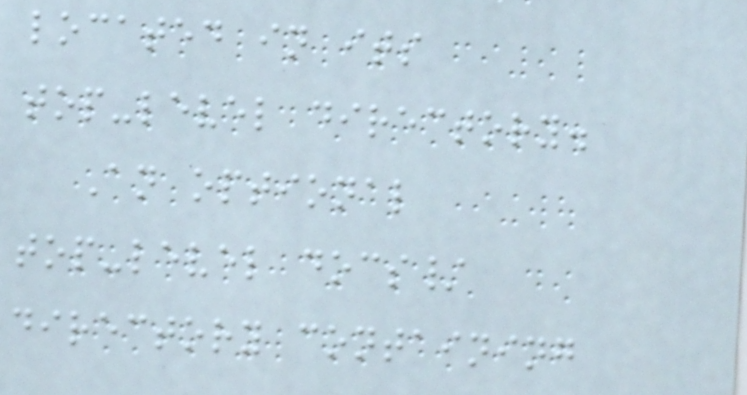located in its
top-level directory.
An optional
top-level docs/
directory containing
